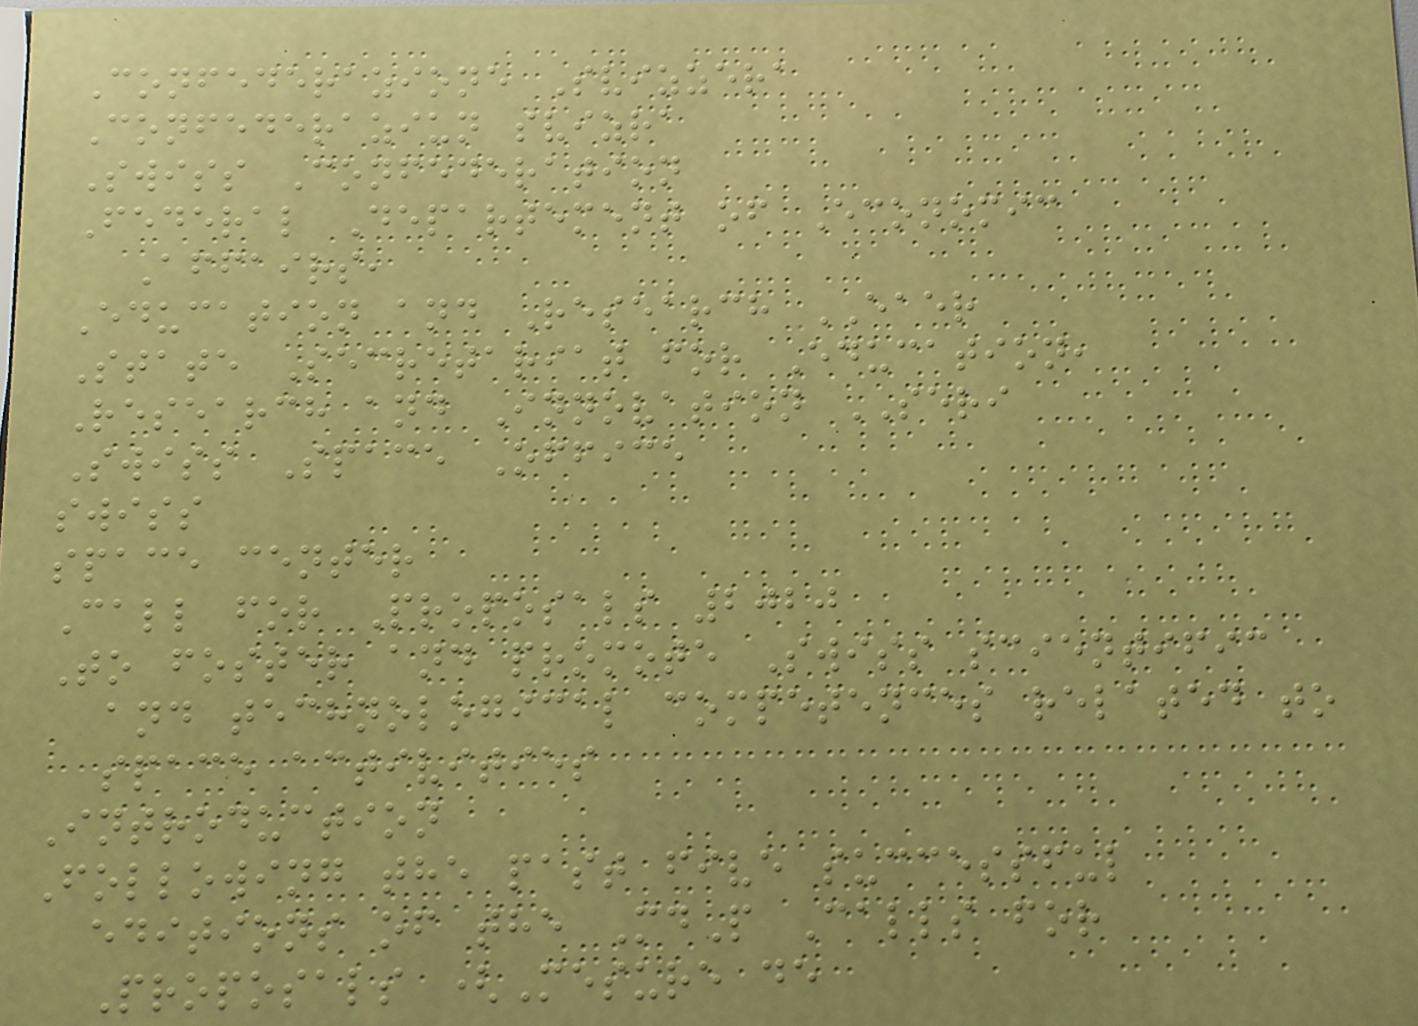Confederazione Svizzera
Confederaziun svizra
Swiss Confederation
Federal Departement of Economic
Affairs,
Education and Research EAER
State Secretariat for Education,
Research and Innovation SERI
Swiss Space Office
swiss
space center
Call for Proposals 2020
To foster and promote Swiss scientific
and technological competences related to
space activities
Introduction
Following the past five successful
editions of the MdP Calls for
Proposals (Mesure de
